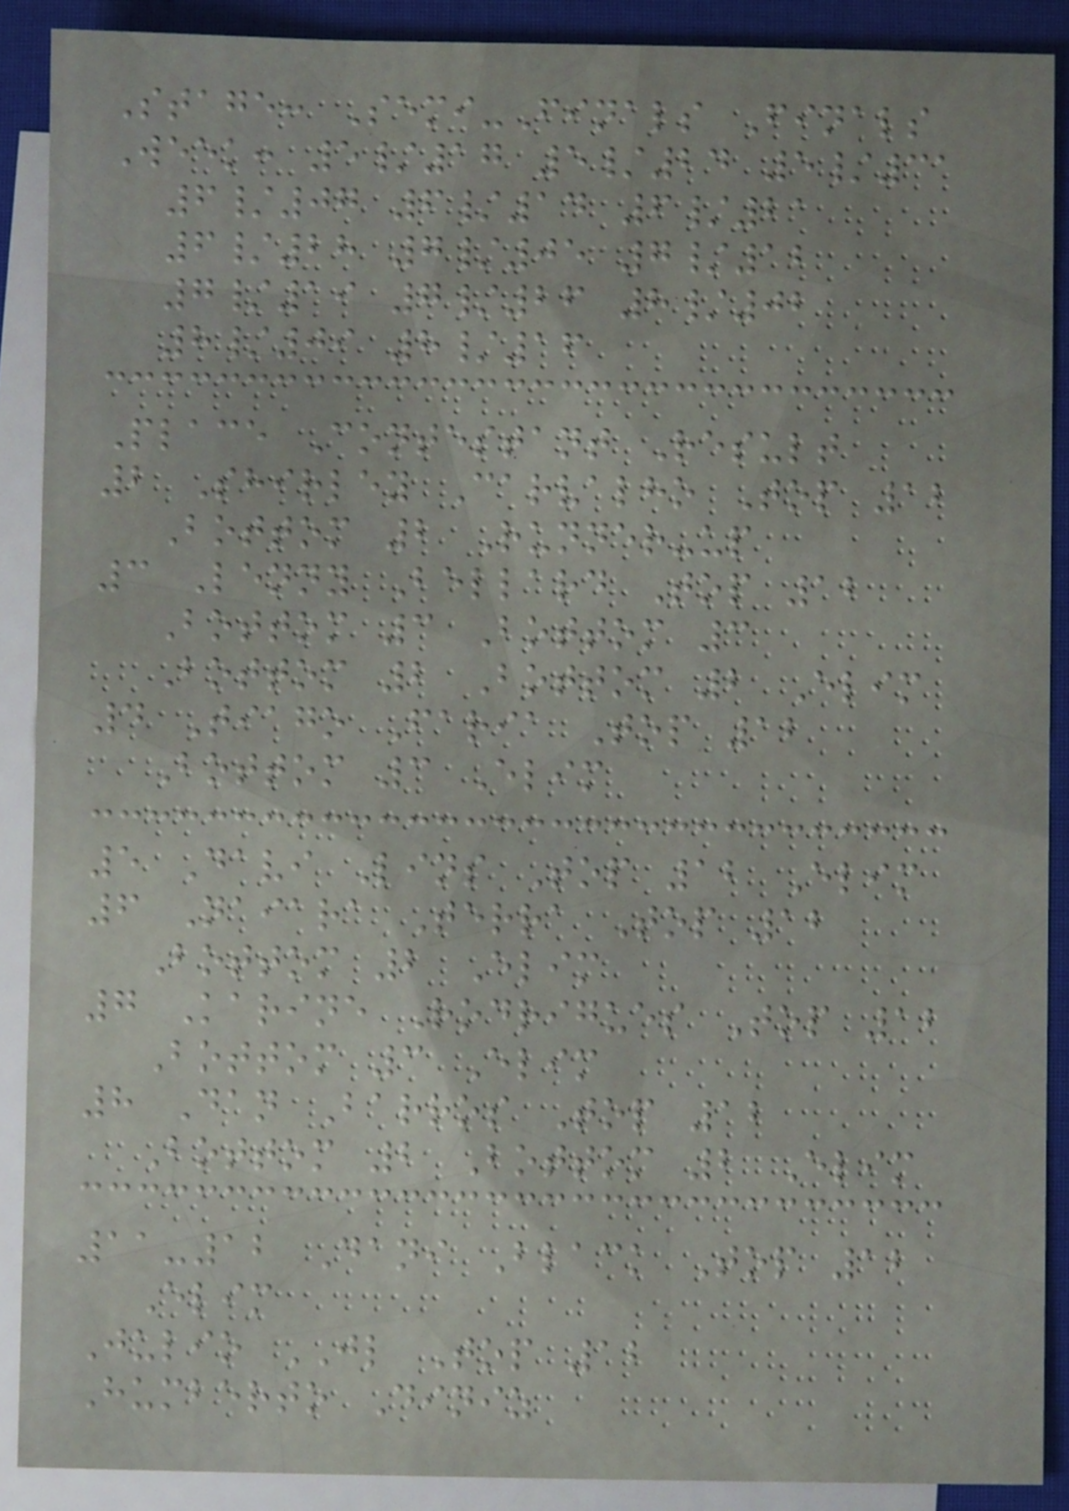Stage: Semi-Finals Finals
Week: 5/17 5/24 5/31
6/07 6/14 6/21
6/28 7/05 7/12
7/19 7/26 8/02
8/09 8/16
Place Contestant Result
2 Shirley Carvalho Top 12
Bottom 2 Runner-up
3 Lenny Bellard Top 12
Bottom 3 Bottom 3
Bottom 2 Bottom 2 Elim
4 Tiago Faria Top 12
Bottom 3 Elim
5 Davi Lins Top 12 Elim
6 Naiara Terra Top 12
Bottom 2 Elim
7 Karine Rodrigues Top 12
Bottom 3 Elim
8 Dan Barros Top 12
Bottom 2 Bottom 2 Elim
11-12 Dani Black Top 12
Elim
Julio JL Top 12
Humberto Diniz
